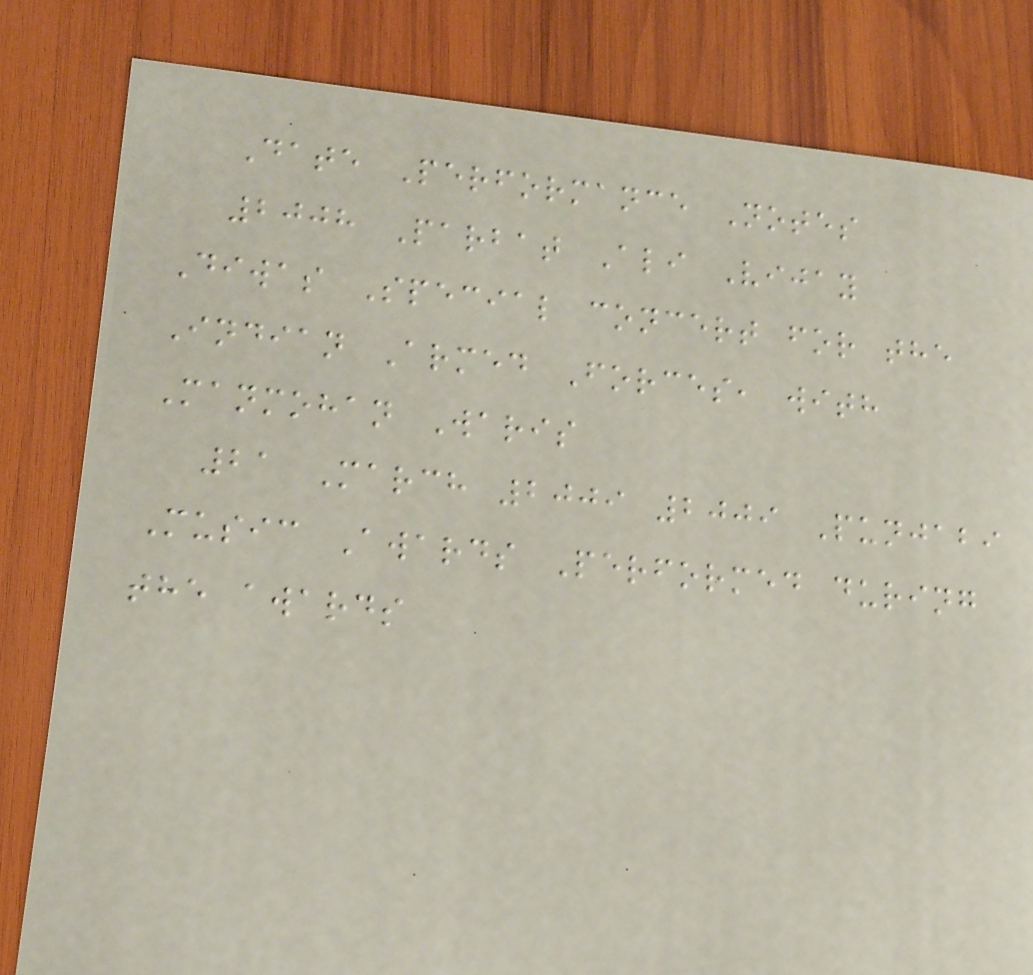Date Performance Notes
2008 Parbat Ali Vijay
Diwas Special concert for the
Indian Armed Forces, with
Manmohan Waris
21 March 2009 2009 Punjabi
Music Awards Performed during
the awards
